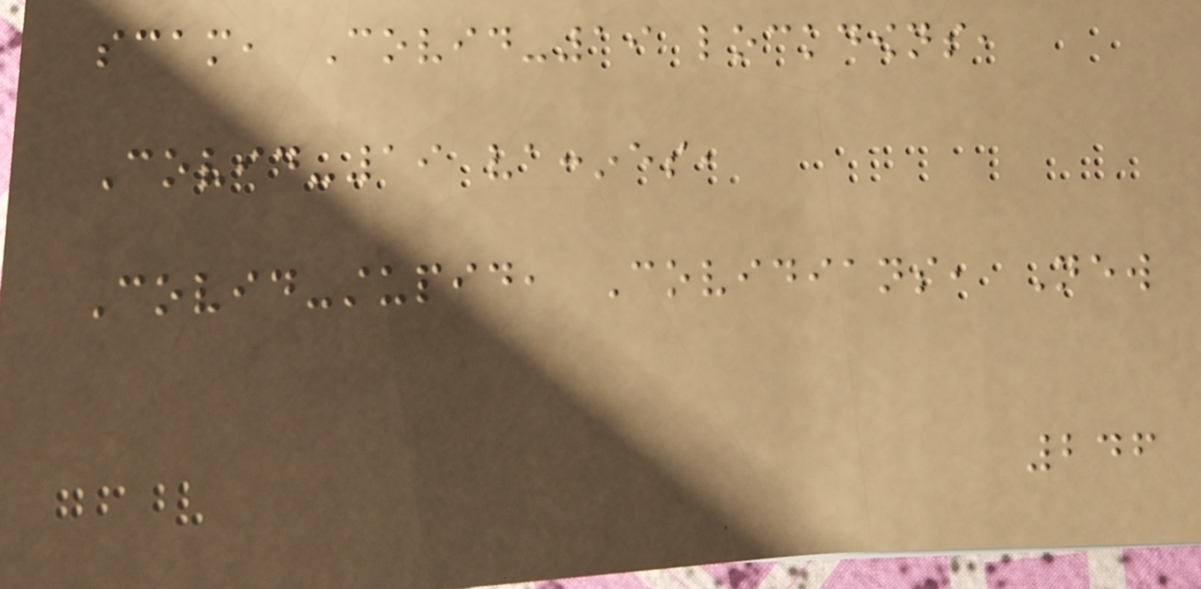scam, Covid-19 lockdowns,
Covid-19 vaccines,
Covid-stupid, Covidians, New
246
